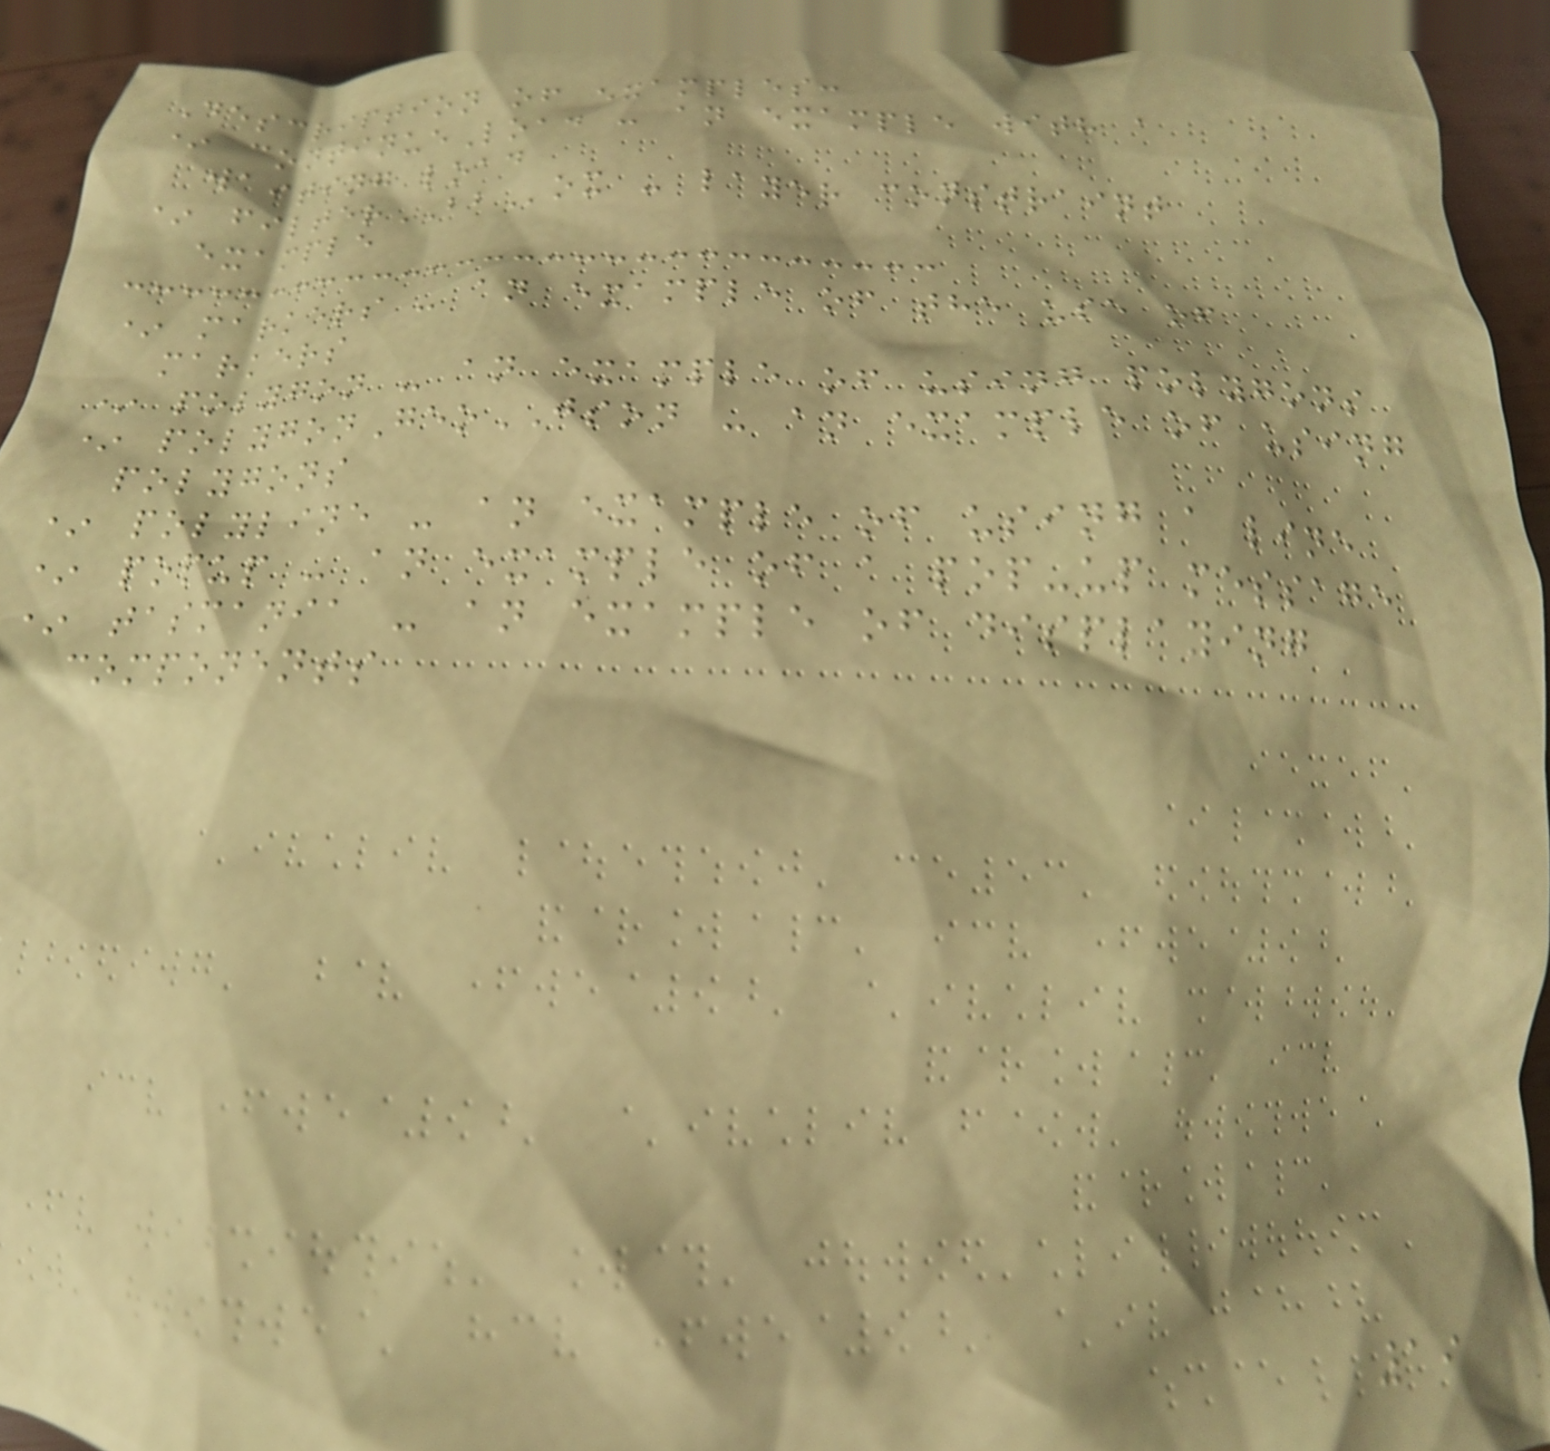Description of examples:
* continueLoad - an example with a
waiting load
* filterBBox - layer constraint
example
* markers - an example of the use of
markers
* polygon - an example of using polygons
* polygonGeoJSON - an example of using
polygons
* polyline - an example of using a line
* popup - an example of a pop-up message
* tasmania - an example of displaying
components
19
